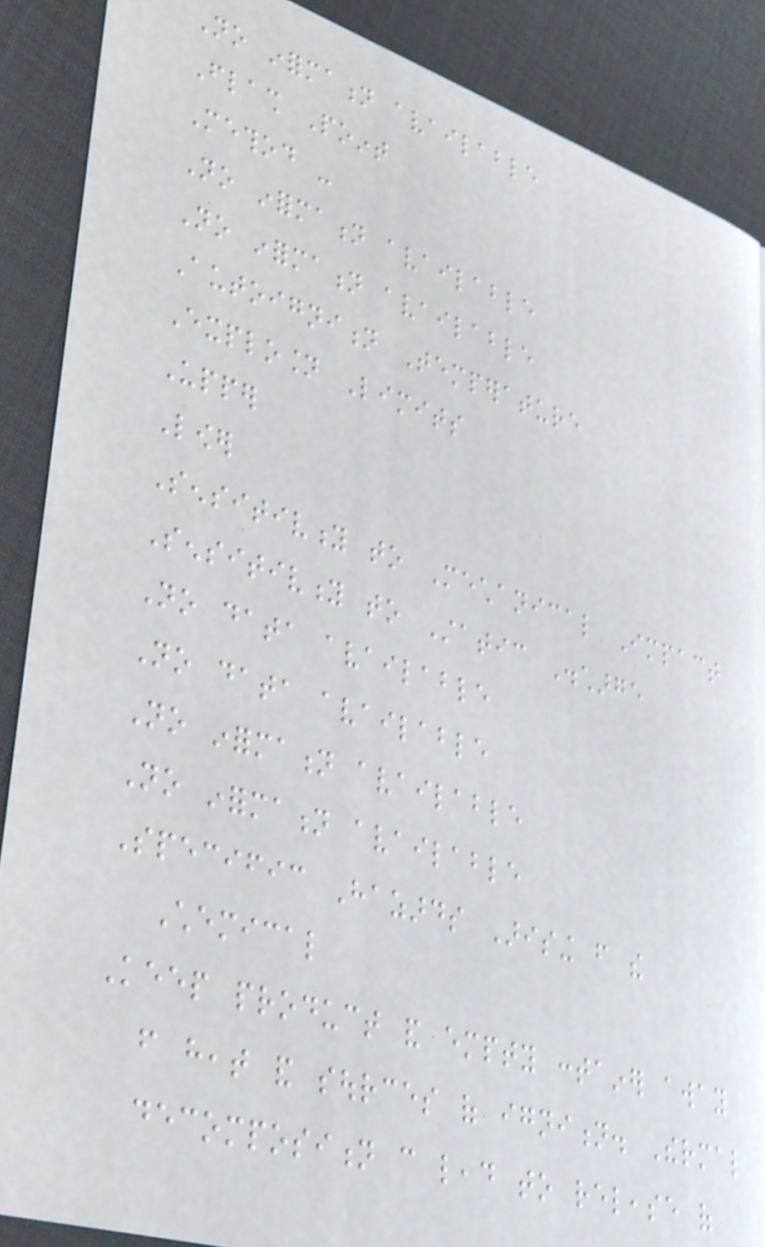No information available
Flash Point
Method -
No information available
No information available
Autoignition Temperature
Explosion Limits
Upper
Lower
Sensitivity to Mechanical Impact
Sensitivity to Static Discharge
No data available
No data available
No information available
No information available
Specific Hazards Arising from the
Chemical
Keep product and empty container away
from heat and sources of ignition. Thermal
decomposition can lead to release of
